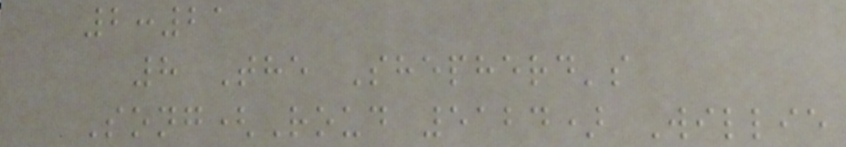2:21
8 The Shepherd's
Song(Roud 5124) Willie
